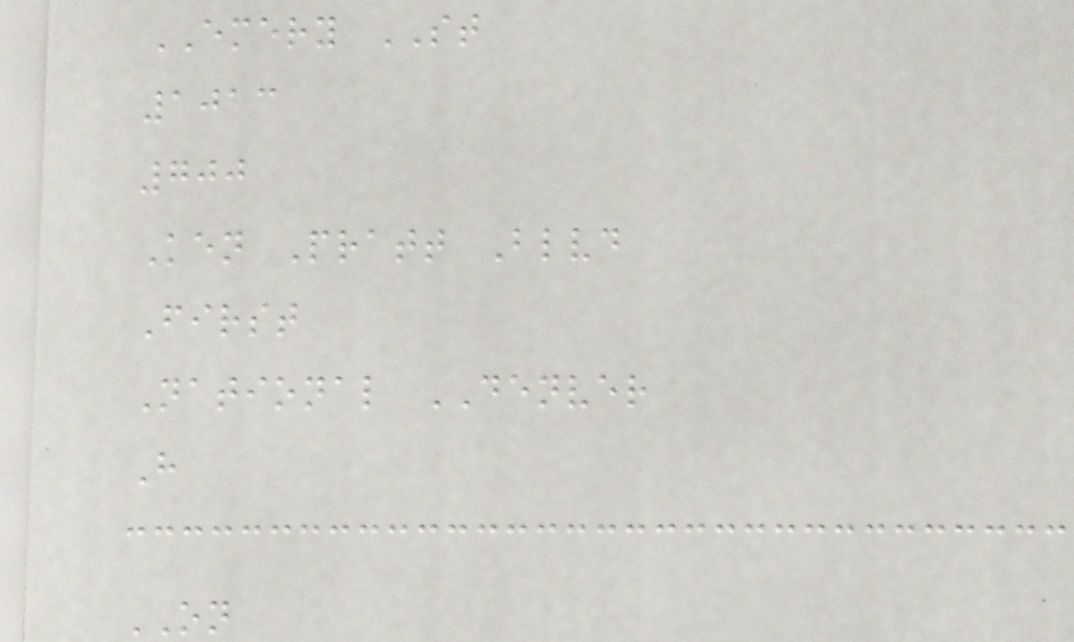EMERY ST
1013
700
Ken Pratt Blvd
First
National DENVER
H
ON
